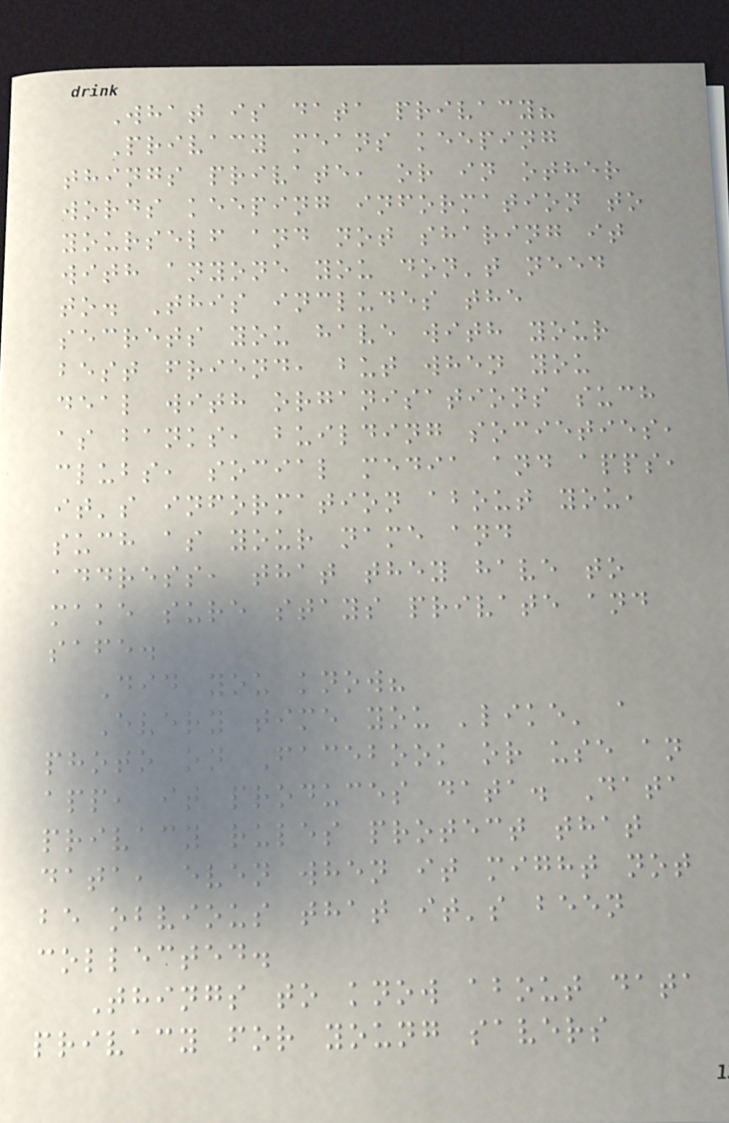What is data privacy?
Privacy means keeping
things private, or in other
words keeping information to
yourself and not sharing it
with anyone you don't need
to. This includes the
secrets you have with your
best friend, but when you
deal with organisations such
as banks, building societies,
clubs, social media and apps,
it's information about you,
such as your name and
address, that they have to
make sure stays private and
safe.
Did you know?
Every time you 'like' a
photo on Facebook or use an
app, it produces data. Data
privacy rules protect that
data, even when it might not
be obvious that it's been
collected.
Things to know about data
privacy for young savers
